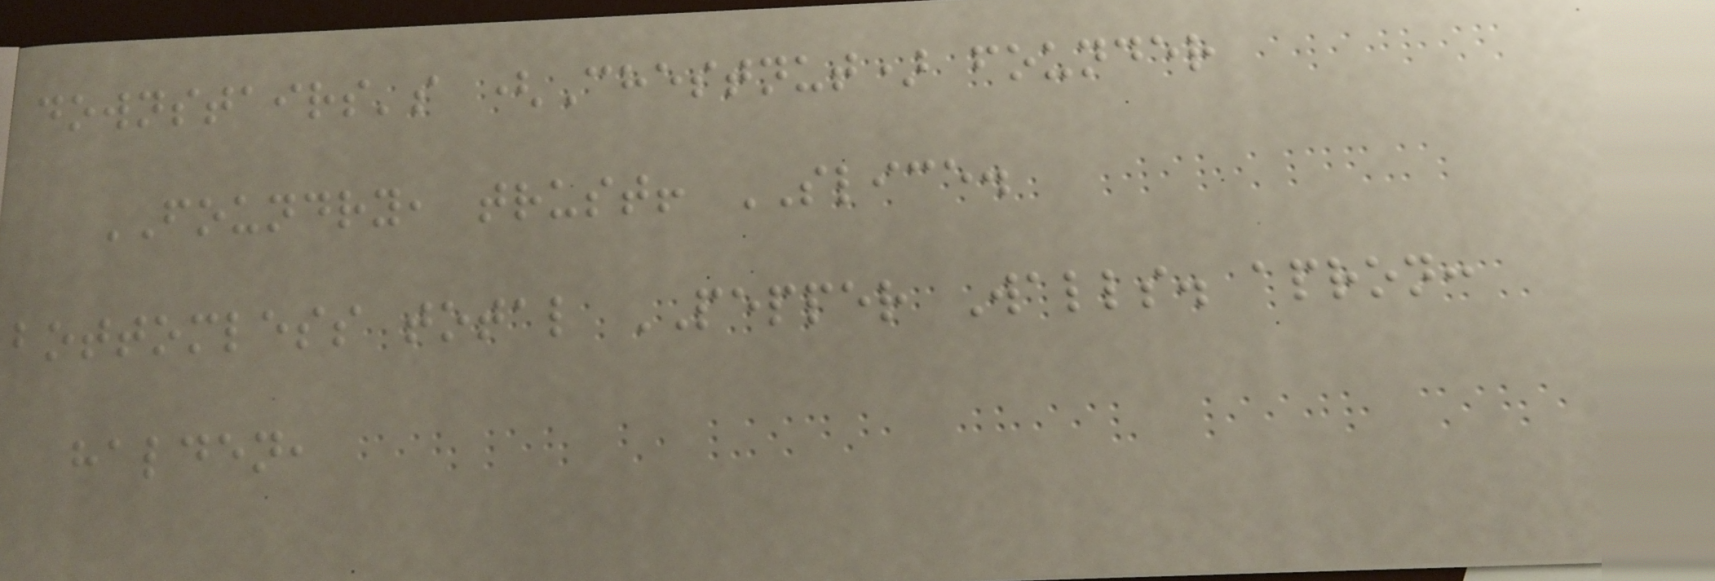downstairs's (Chestnut) founder
FOUNDRY, trust! SLICE.
bottomless total PEPPER Walls. apron:
halden,
